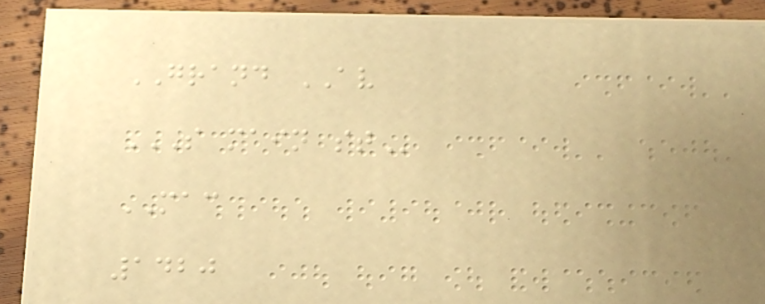GRAND AV
S MAIN ST
MAC
1420
